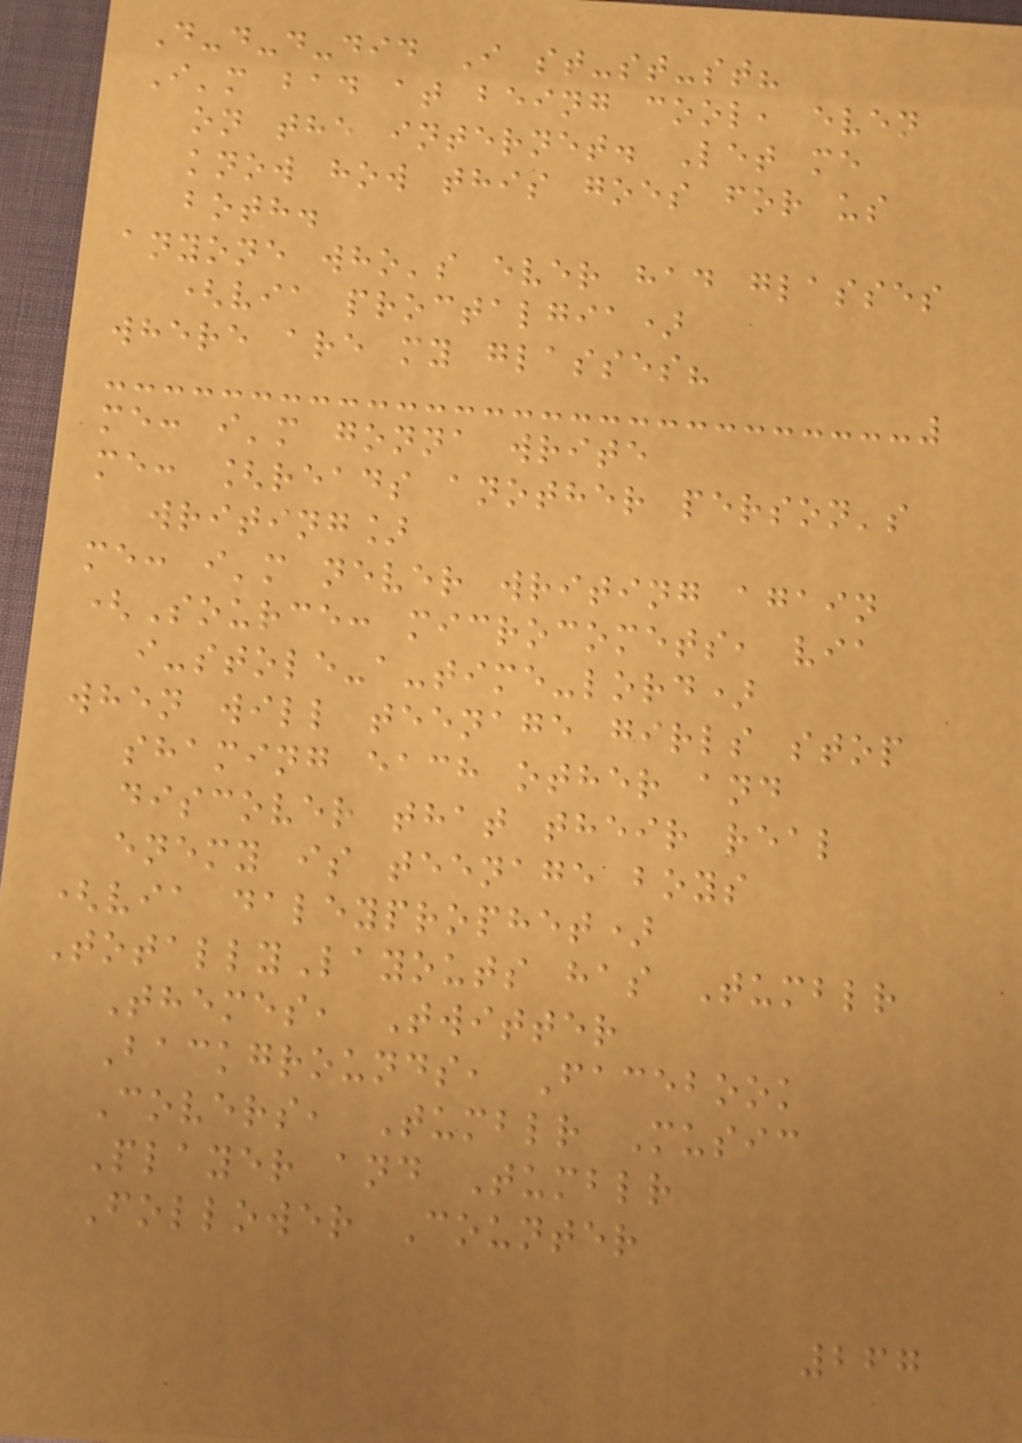D-d-d-did I st-st-st?
I'm bad at being cool, even
on the internet. Let me
know how this goes for us
both.
anyone who's ever had glasses
(via proctalgia)
where are my glasses?
me: i'm gonna write
me: [reads another person's
writing]
me: i'm never writing again
(Source: microcomets, via
i-stole-a-time-lord)
when will teenage girls stop
shaming each other and
discover that their real
enemy is teenage boys
(via daleyprophet)
TotallyLayouts has Tumblr
Themes, Twitter
Backgrounds, Facebook
Covers, Tumblr Music
Player and Tumblr
Follower Counter
267
